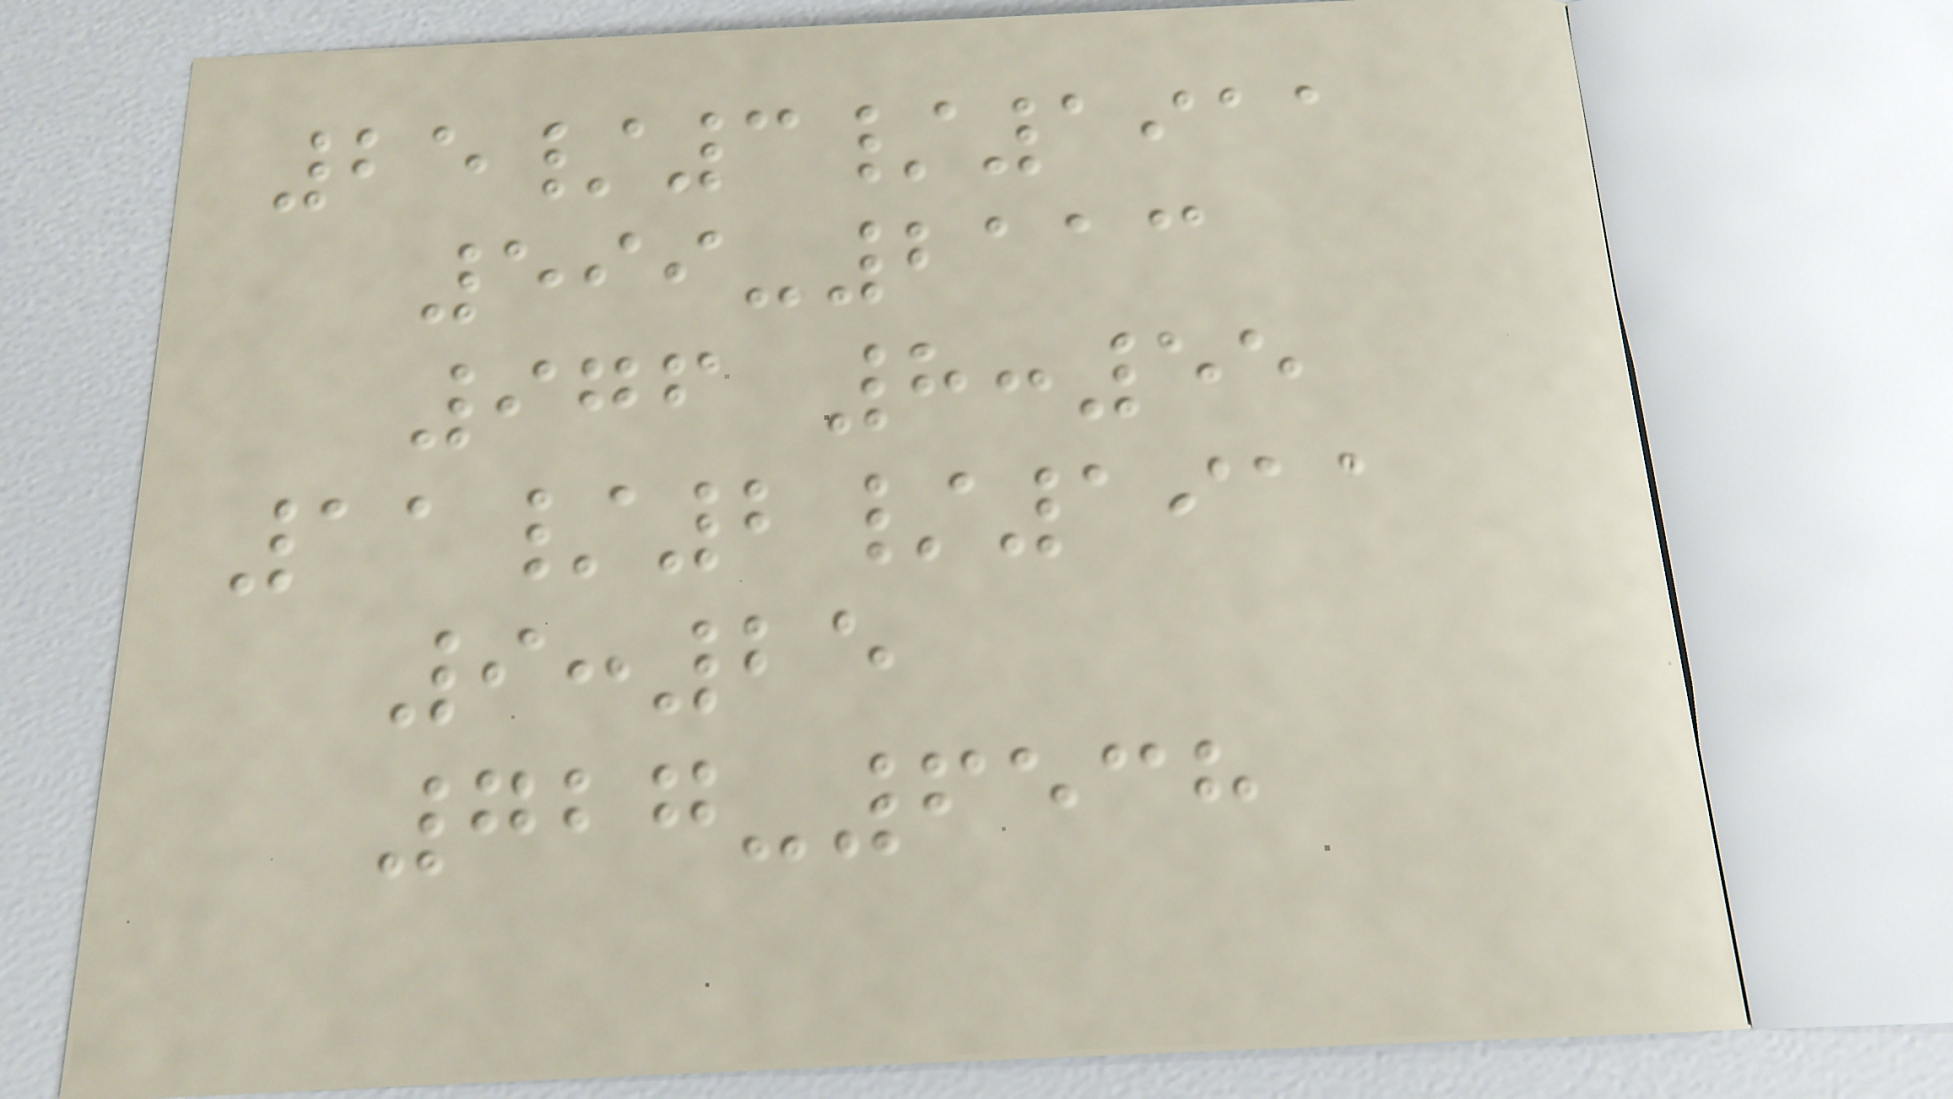25/3/1911
599-2113
976 8:55
11/2/1911
9:25
727-6538
